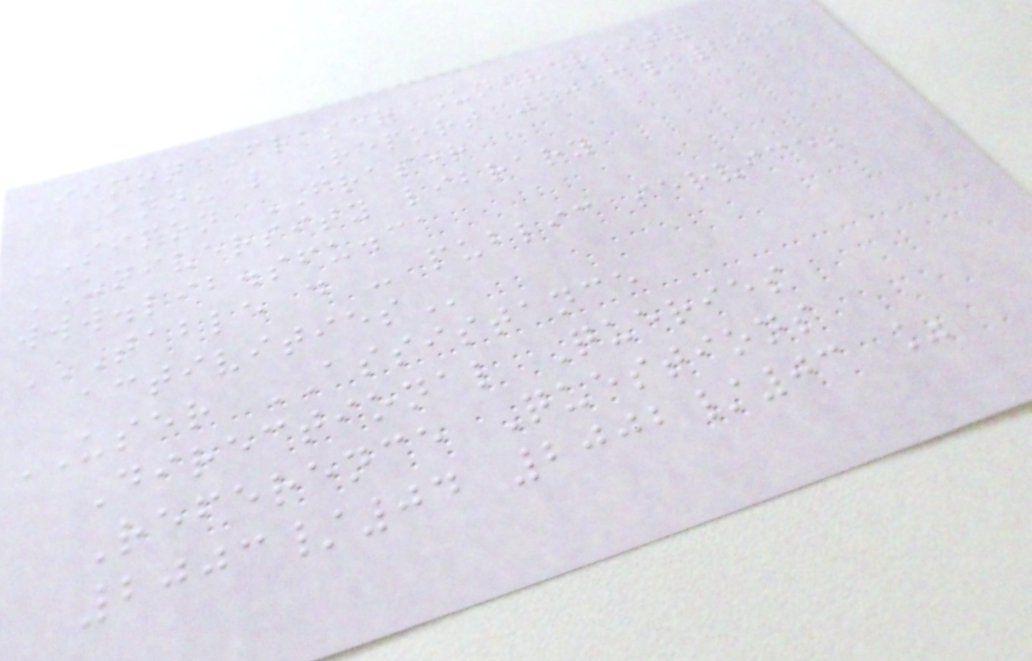Simon Fraser University
Annual Report 2003/2004
SIMON FRASER
UNIVERSITY library
www.lib.sfu.ca
TABLE D - PUBLIC SERVICES
ACTIVITIES
USER ASSISTANCE
Directional Queries
Reference Questions
2003/04 2002/03 %
